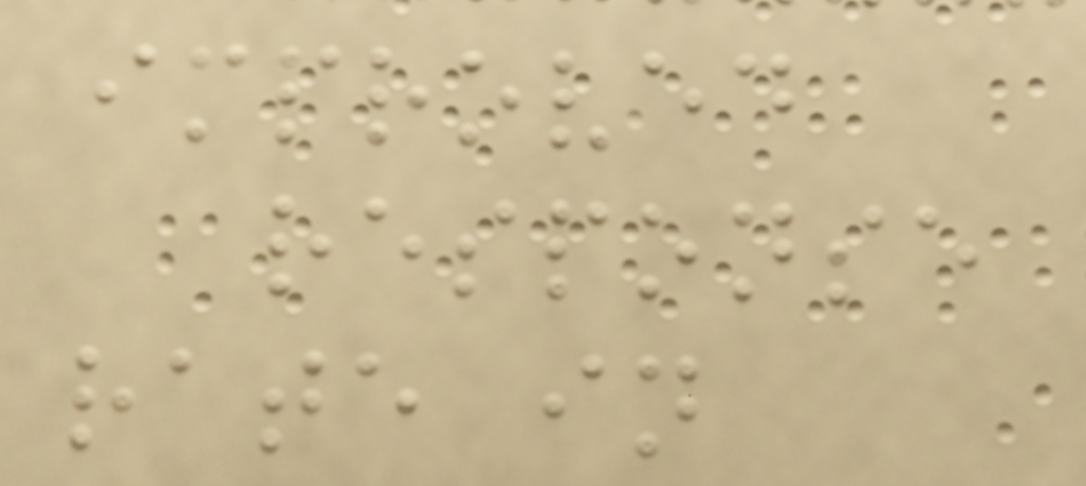improved
response
rate in
